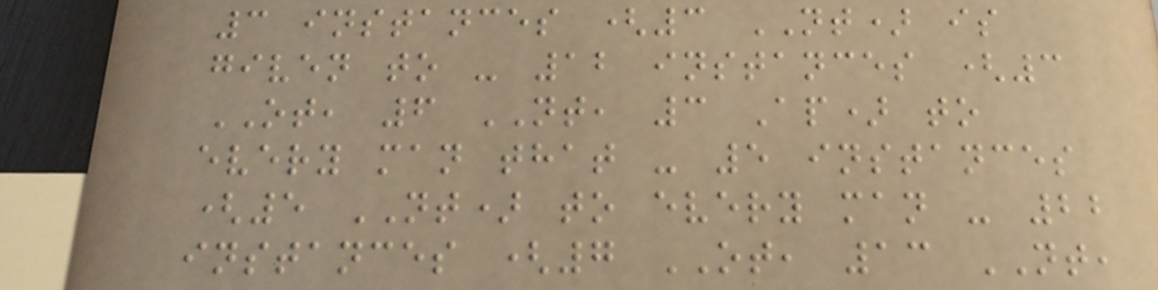3 instances (3 NT) is
given to - 12 instances (3
OT, 6 NT, 3 Ap) to
every man that - 5 instances
(5 NT) to every man - 22
instances (7 OT, 13 NT,
